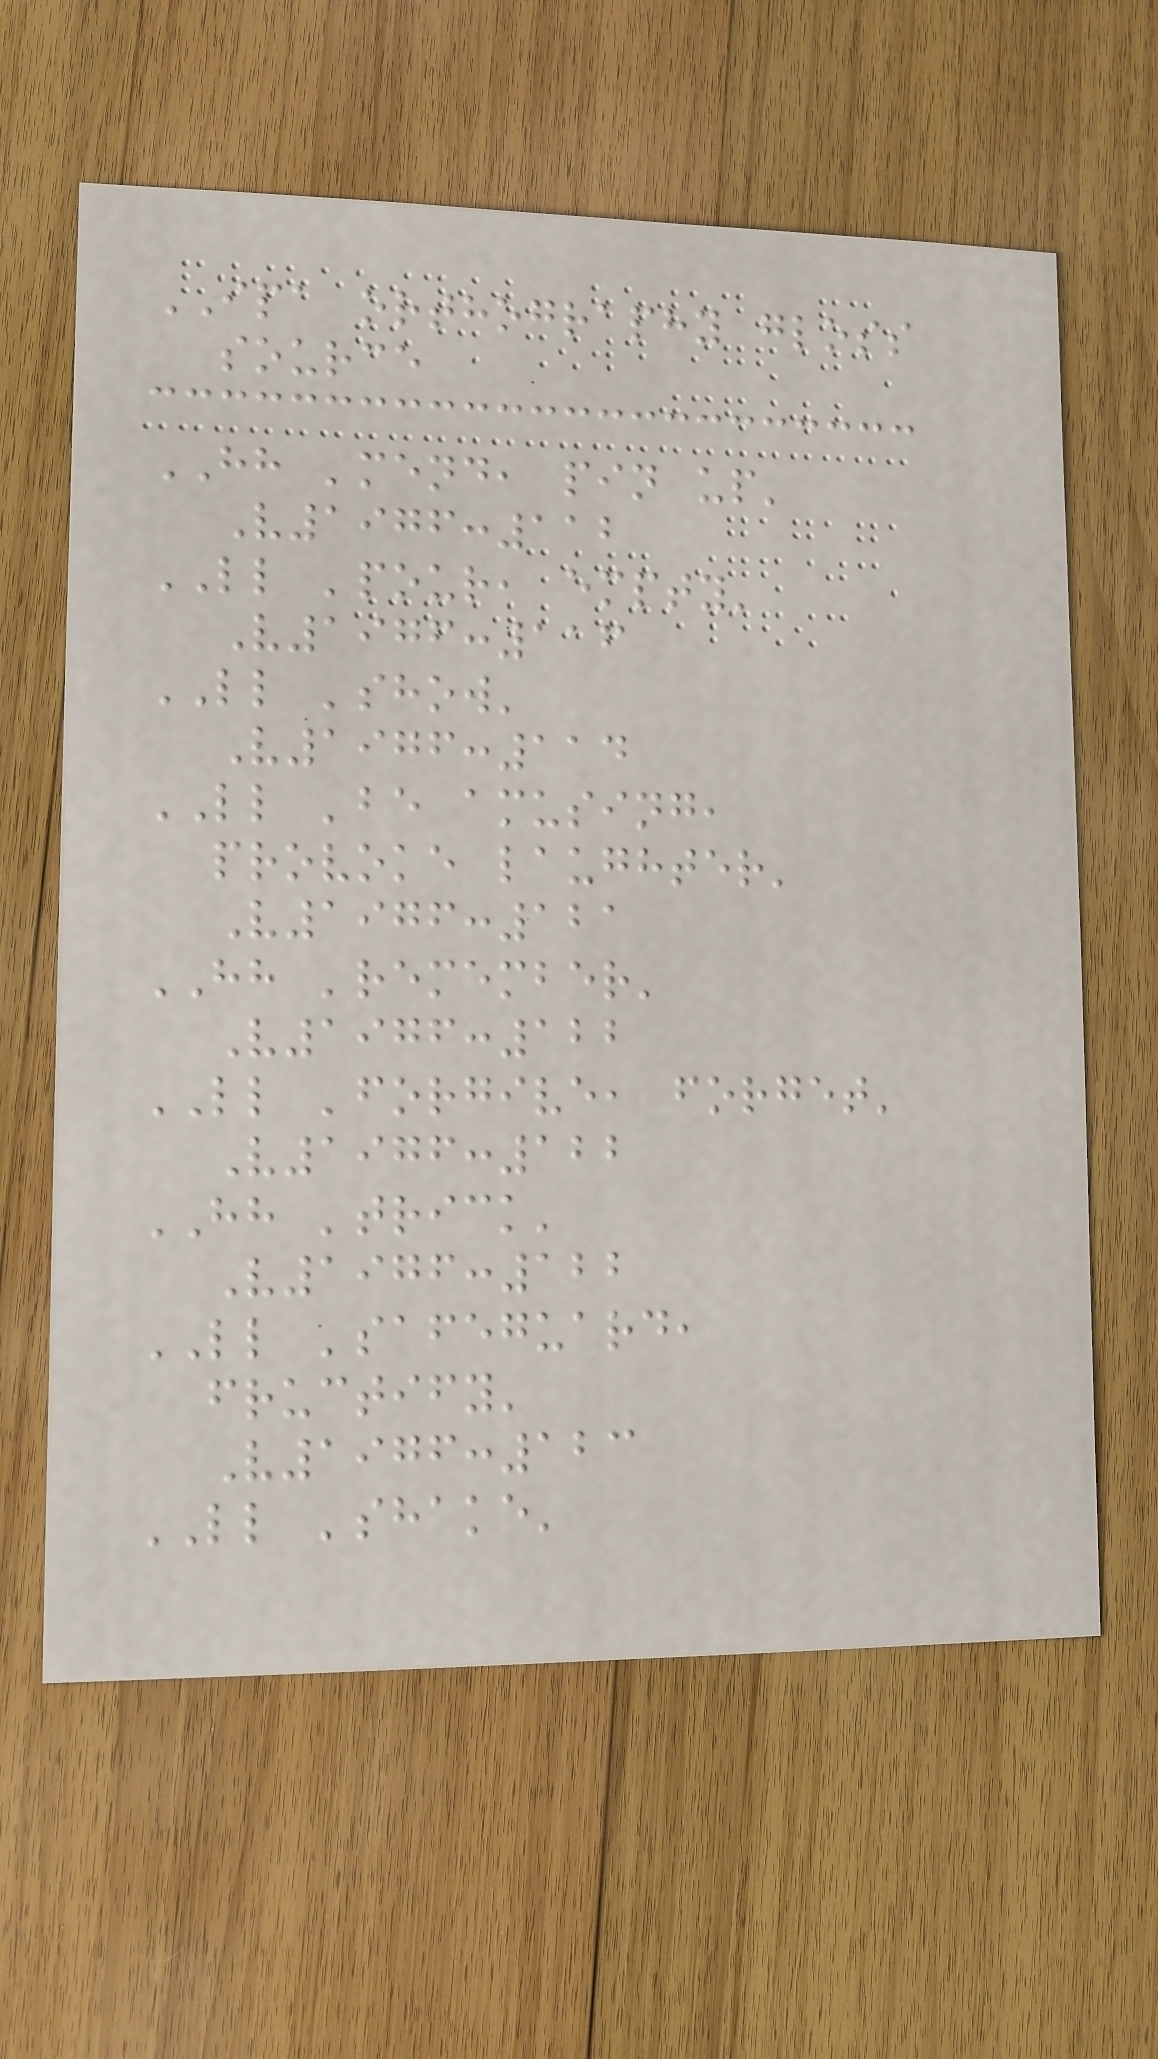IPA orthography gloss
source
HH 'mend, pin up'
V1976:112
LL 'pour, empty'
V1976:116
LL 'show'
V1976:114
LL 'be amusing,
provoke laughter'
V1976:121
HH 'remember'
V1976:122
LL 'forgive, forget'
V1976:122
HH 'trick'
V1976:122
LL 'safeguard,
fructify'
V1976:123
LL 'shake'
